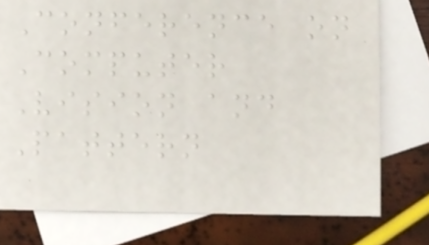Conference on
Computer
Vision and
Pattern
